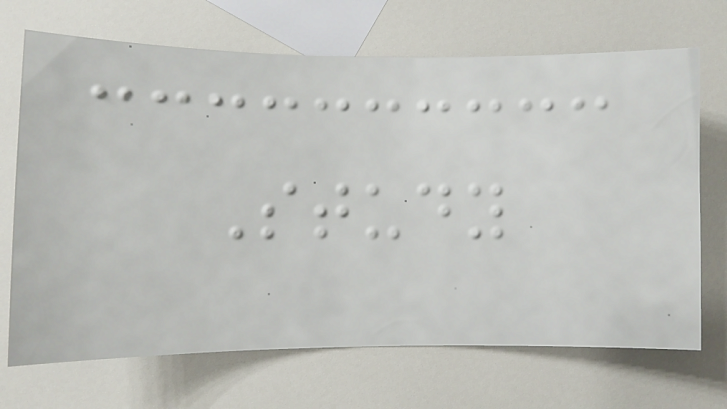Study
